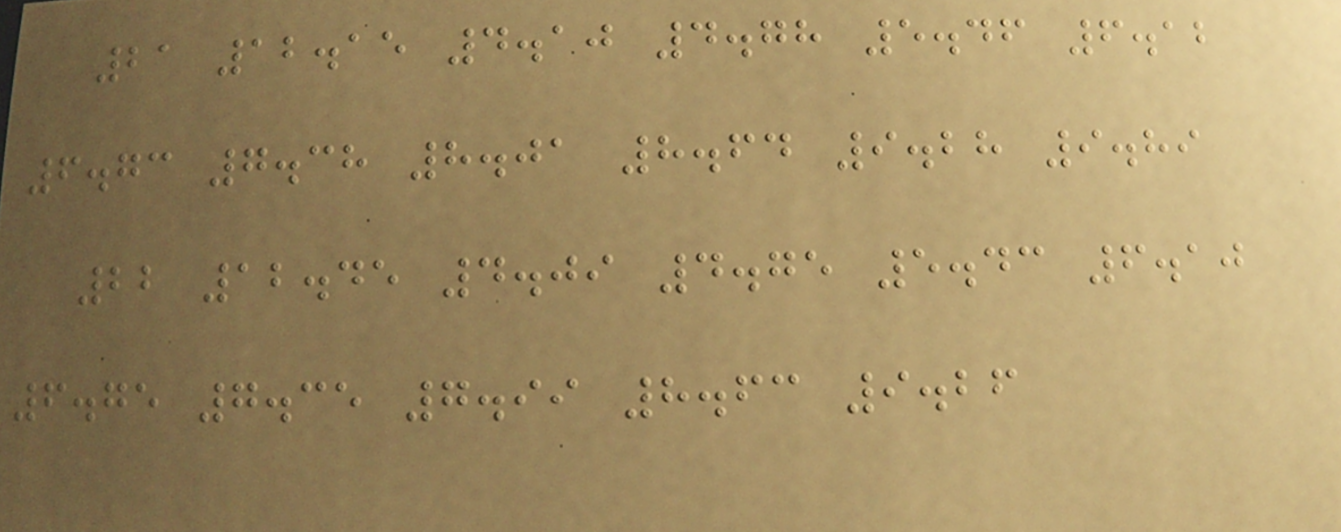21 12.15 4.10 4.78 5.46 6.12
6.73 7.38 8.01 8.64 9.28 9.89
22 12.45 4.09 4.75 5.43 6.10
6.75 7.35 7.99 8.63 9.26
